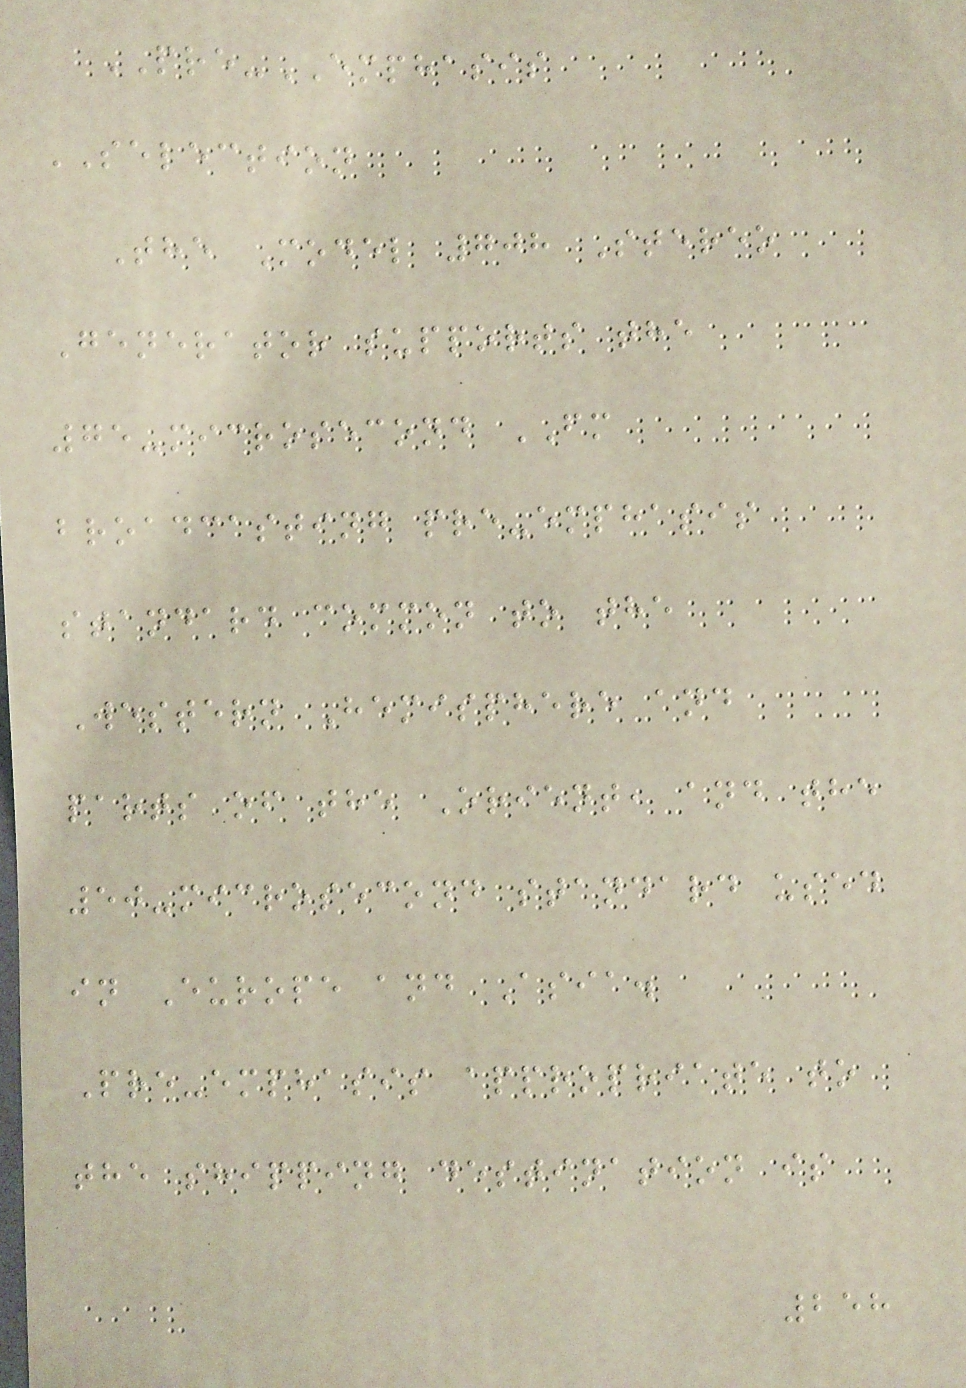PRE-EMPHASIS
SELECTION
The Model 708 Stereo
Generator supports the
75-microsecond FM
broadcasting pre-emphasis
standard common to the
Western Hemisphere and
parts of the Orient, and the
50-microsecond standard used
in Europe and Asia.
Pre-emphasis appropriate to
the shipping destination is
258
